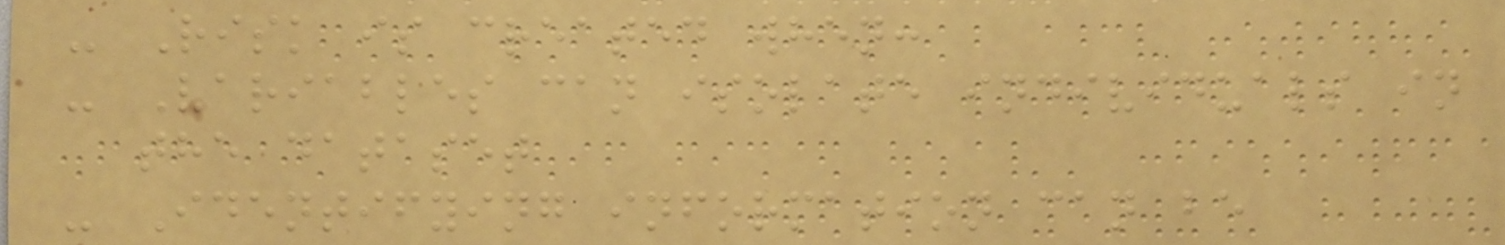- Risk is created when:
- Variables can isolate individuals in
the dataset
- Identifying information can be
